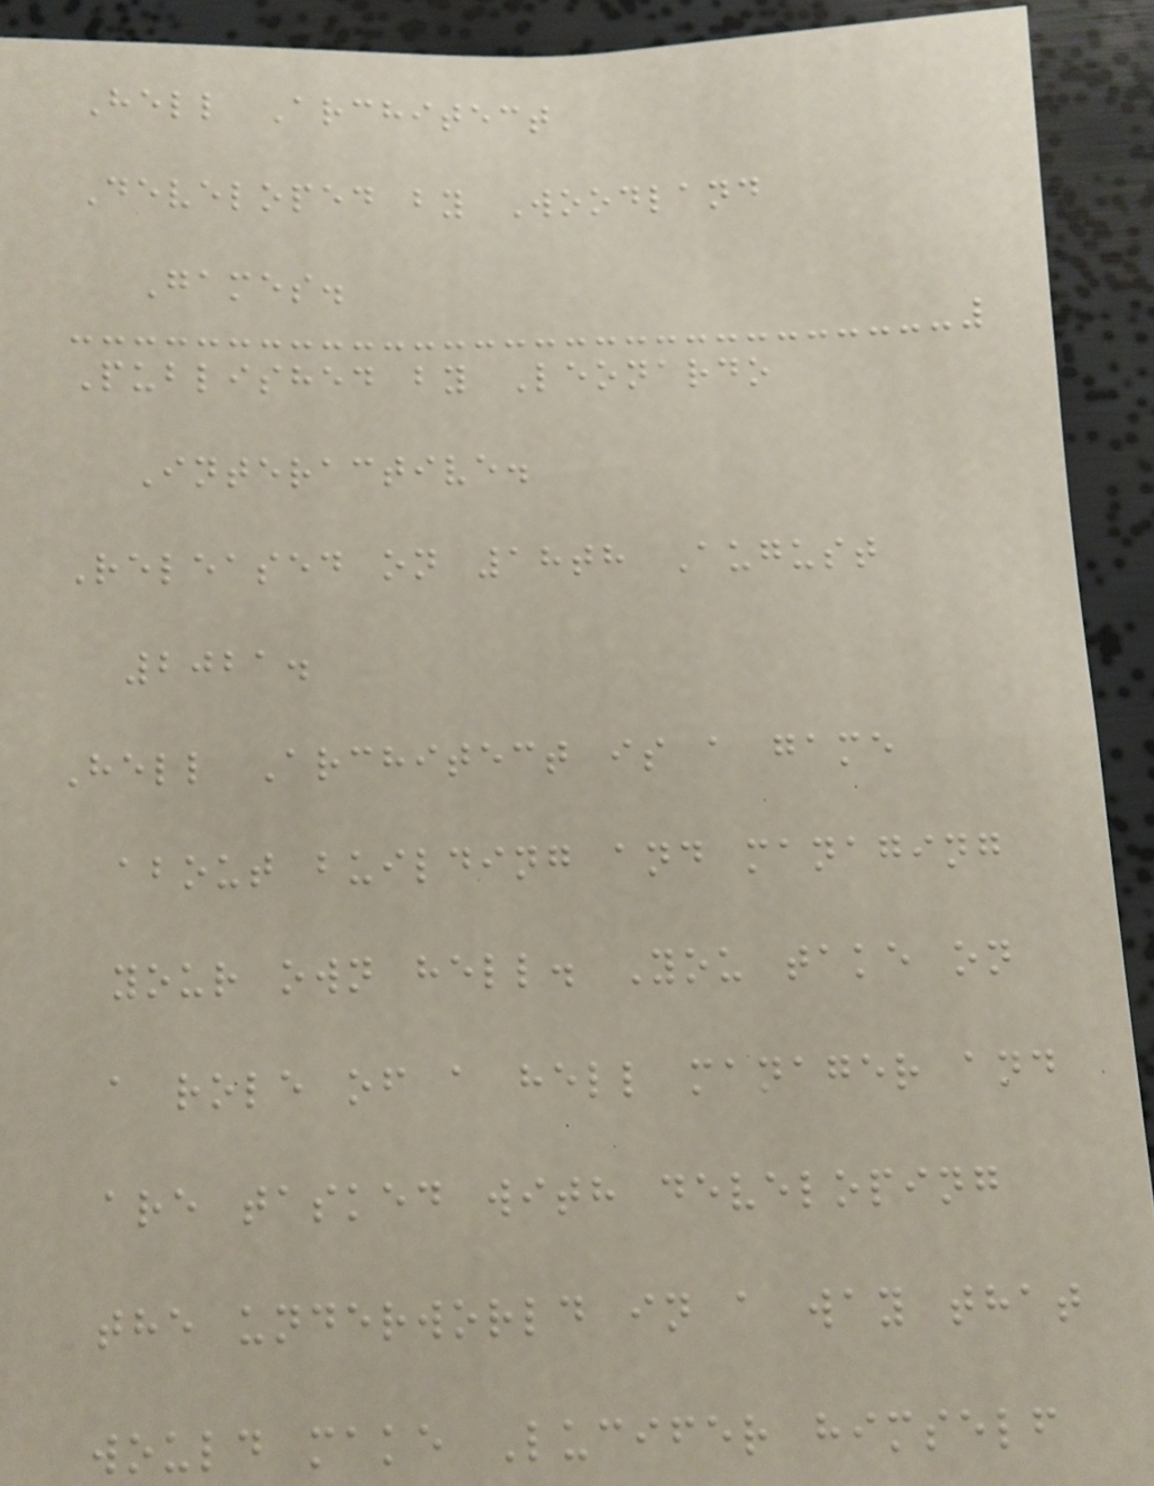Hell Architect
Developed by Woodland
Games.
Published by Leonardo
Interactive.
Released on 18th August
2021.
Hell Architect is a game
about building and managing
your own hell. You take on
a role of a hell manager and
are tasked with developing
the underworld in a way that
would make Lucifer himself
